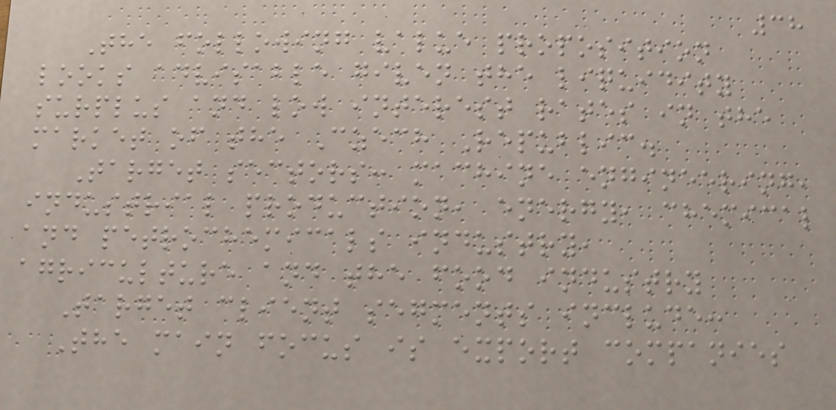38
The following value proposition
looks advisable given the liquidity
surplus and low interest rates in the
market of the Czech Republic.
Target sectors: machine engineering,
industrial production, energy, chemical
and petrochemicals industry,
agriculture and the food industry
Target client segments include:
The main focus is export companies
